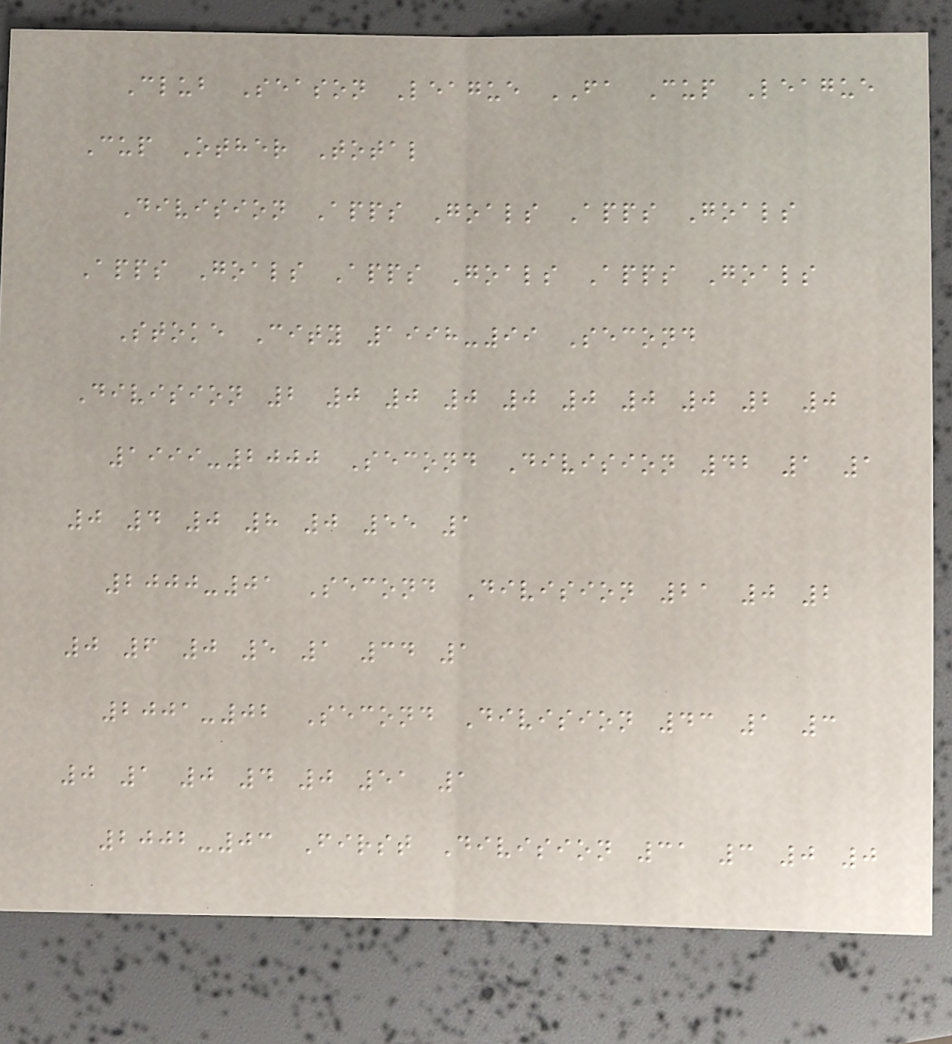Club Season League FA Cup League
Cup Other Total
Division Apps Goals Apps Goals
Apps Goals Apps Goals Apps Goals
Stoke City 1998-99 Second
Division 2 0 0 0 0 0 0 0 2 0
1999-2000 Second Division 42 1 1
0 4 0 8 0 55 1
2000-01 Second Division 21 0 2
0 6 0 5 1 34 1
2001-02 Second Division 43 1 3
0 1 0 4 0 51 1
2002-03 First Division 31 3 0 0
